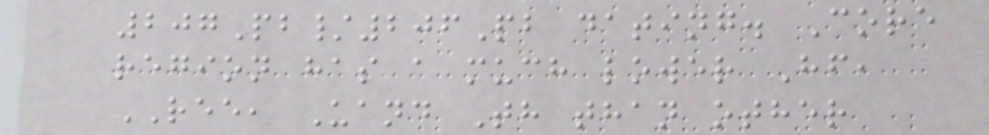207Pb/206Pb dating. Core
region has a much lower Hf,
REE, Uand Th than other
